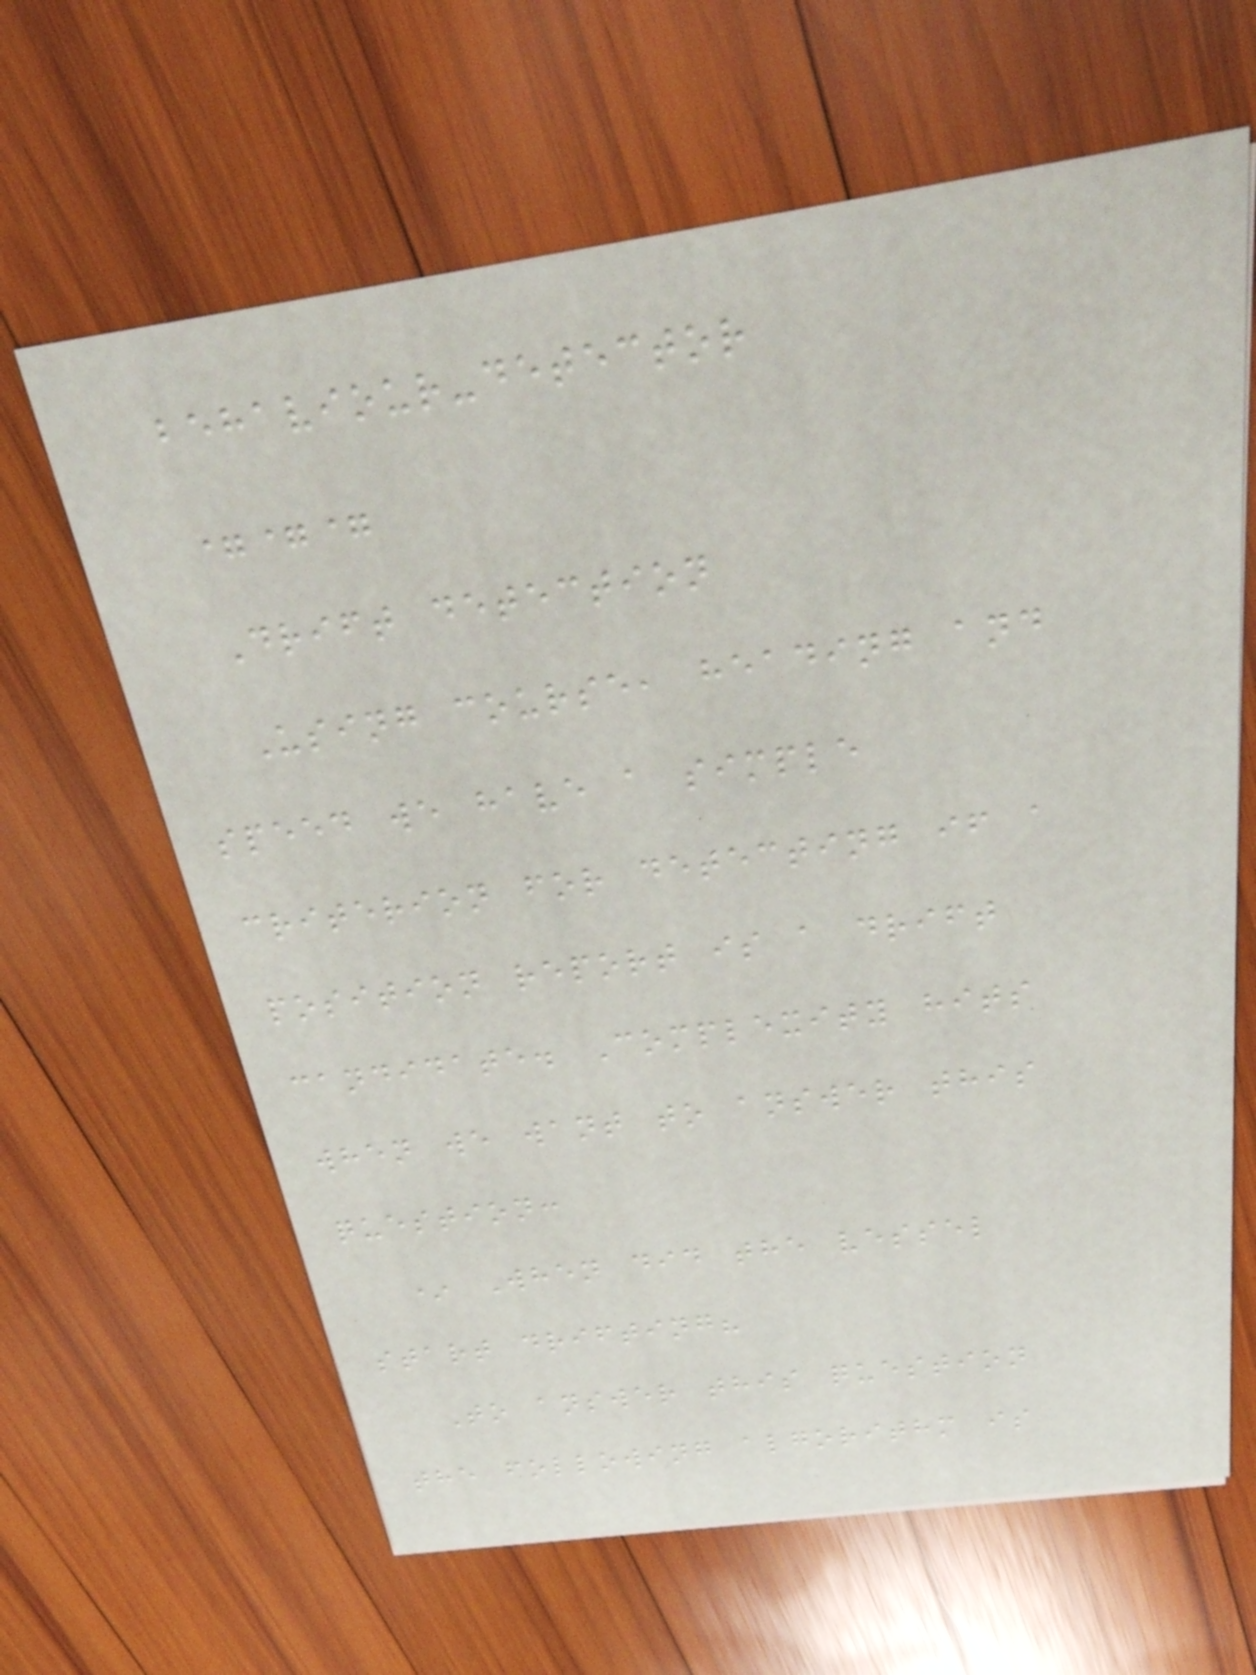behaviour-detector
===
Drift detection
Using course, heading and
speed we have a simple
criterion for detecting if a
position report is a drift
candidate. Complexity hits
when we want to answer this
question:
* When did the vessel
start drifting?
To answer this question
the following algorithm is
